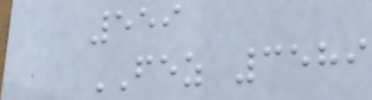559
FEZ 3589
